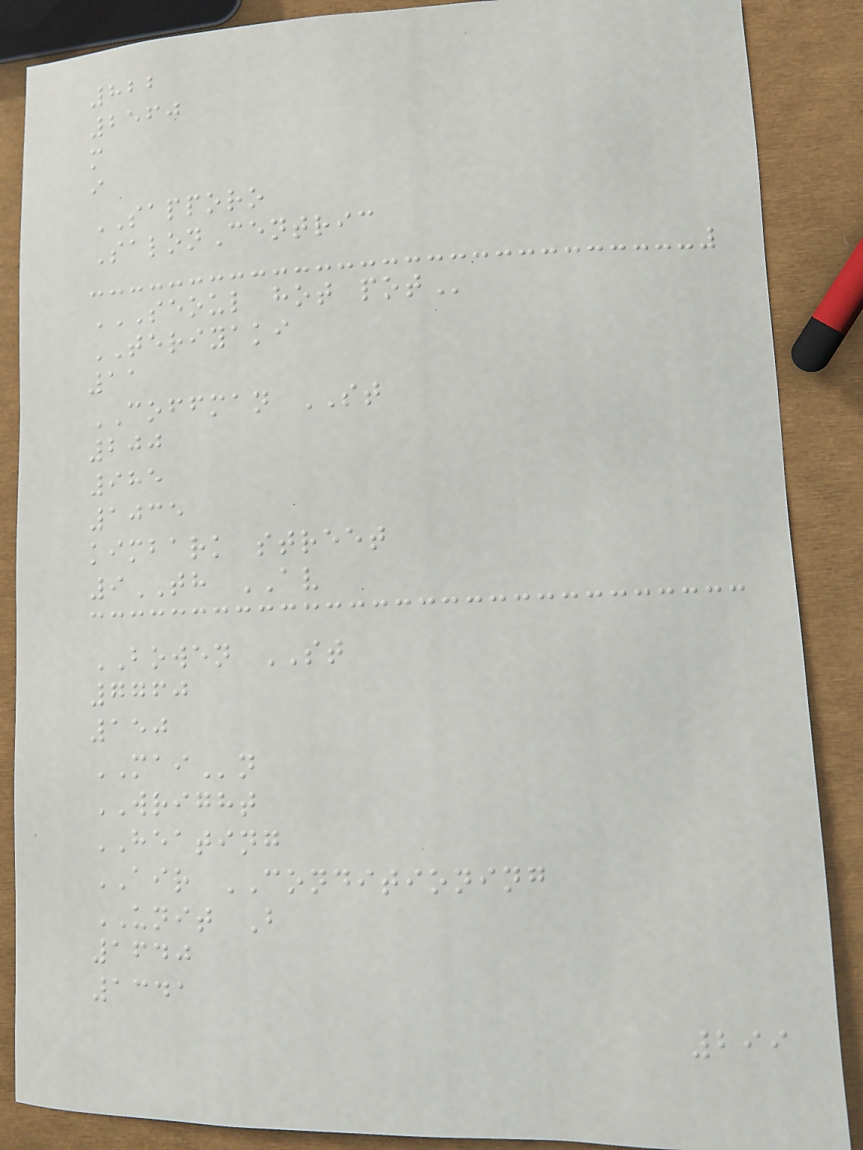822
2560
m
i
SAPPORO
SalonCentric
SEOUL HOT POT
TERIYAKI
11
COFFMAN ST
200
985
1035
kimbark street
9TH AV
BOWEN ST
7760
150
MAIn
WRIGHT
HEATING
AIR CONDITIONING
UNIT B
1640
1341
299
